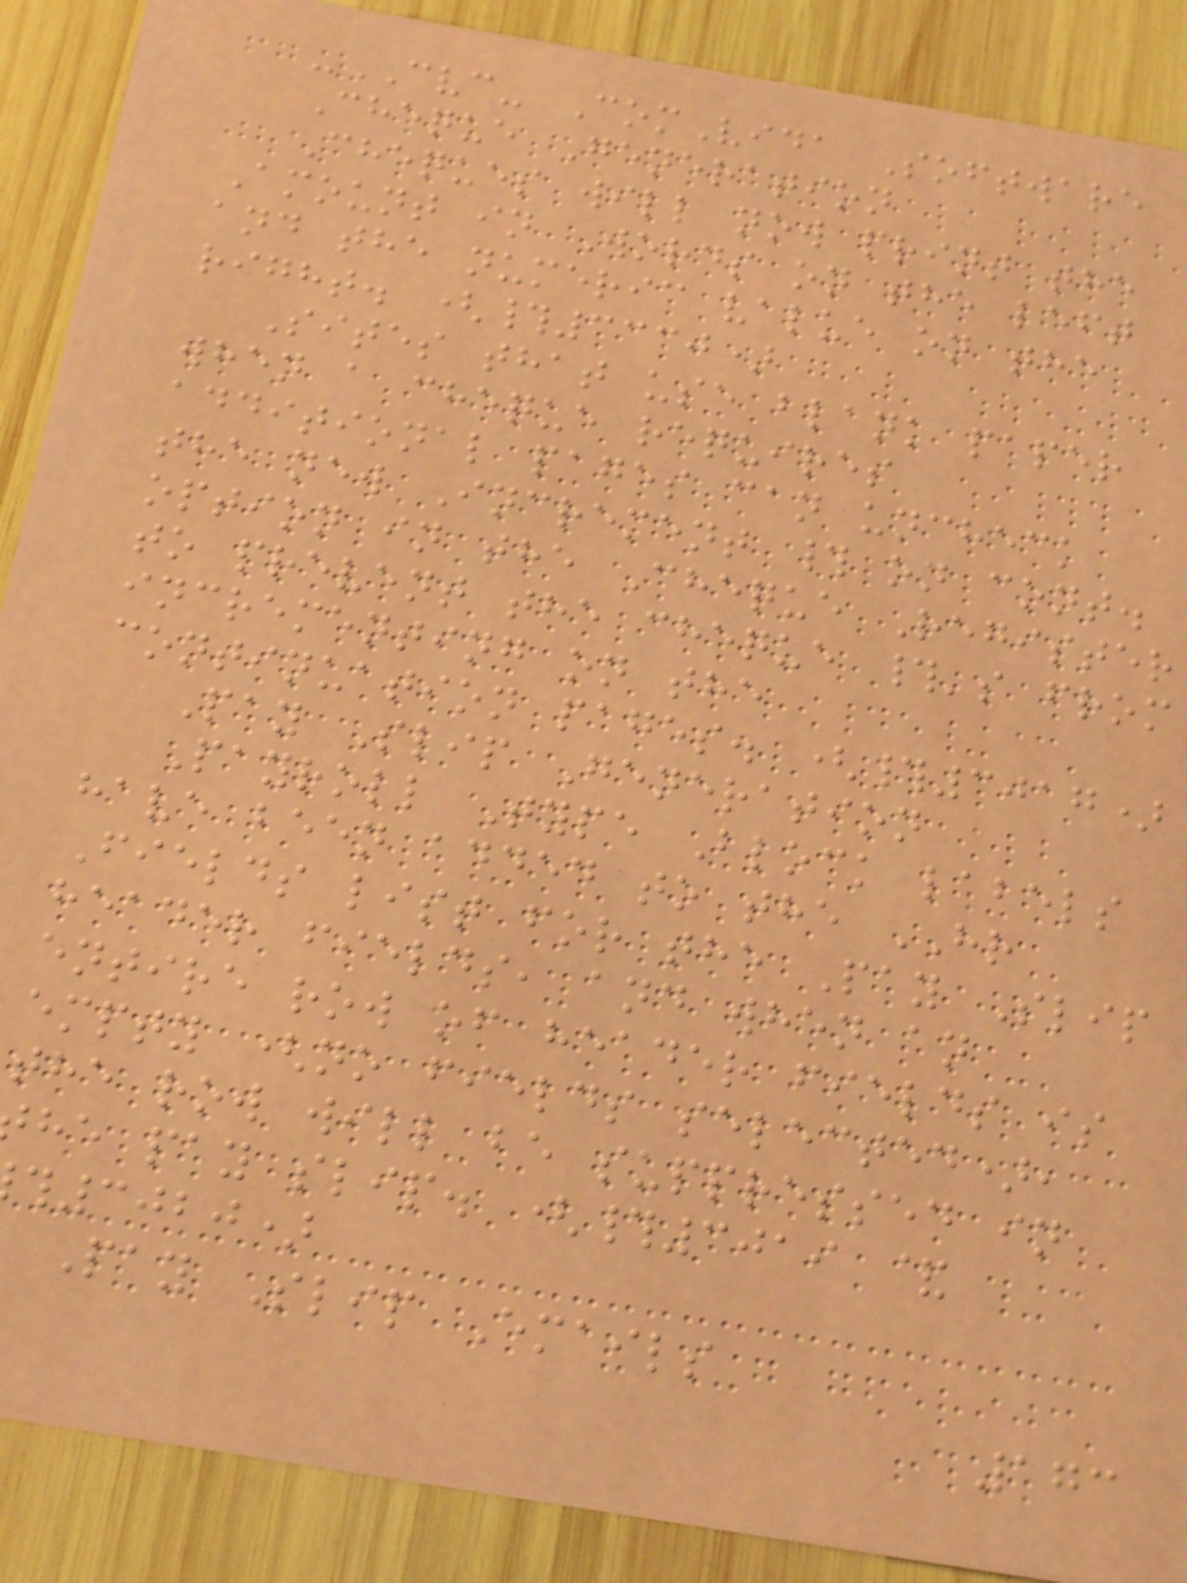-CVC- ComVida Software
Cheque Generation
Cheques will now print the
Amount in Words on the left
and the numeric value on the
right. (#3330)
Sites that use blank paper
when a cheque requires
additional pages can uncheck
the new Increment # on cont.
option in the Cheque Register
to prevent the cheque #'s from
incrementing on the
continuation pages. (#3017)
Pay Slip Generation
Payroll Type Block labels
have been added to the HR
Fields list for the Pay Slip
header fields, and when an
entire row of header fields is
empty (no fields selected),
the row will be suppressed in
he pay slip. (#3019 &
3020)
Pay Slip Emails
173
